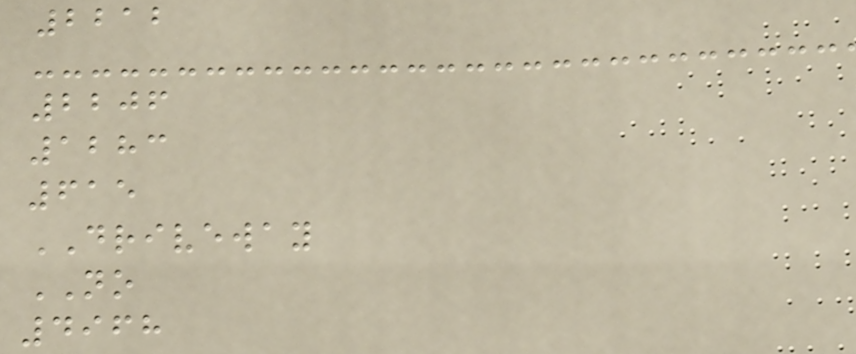2212
2206
1283
615
DRIVEWAY
NO
4968
